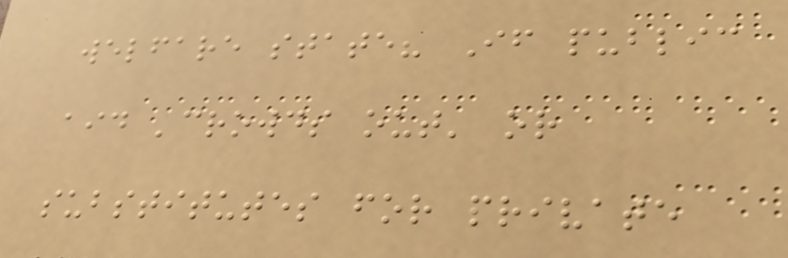welfare state? If public
aid 'crowds out' or
substitutes for private
